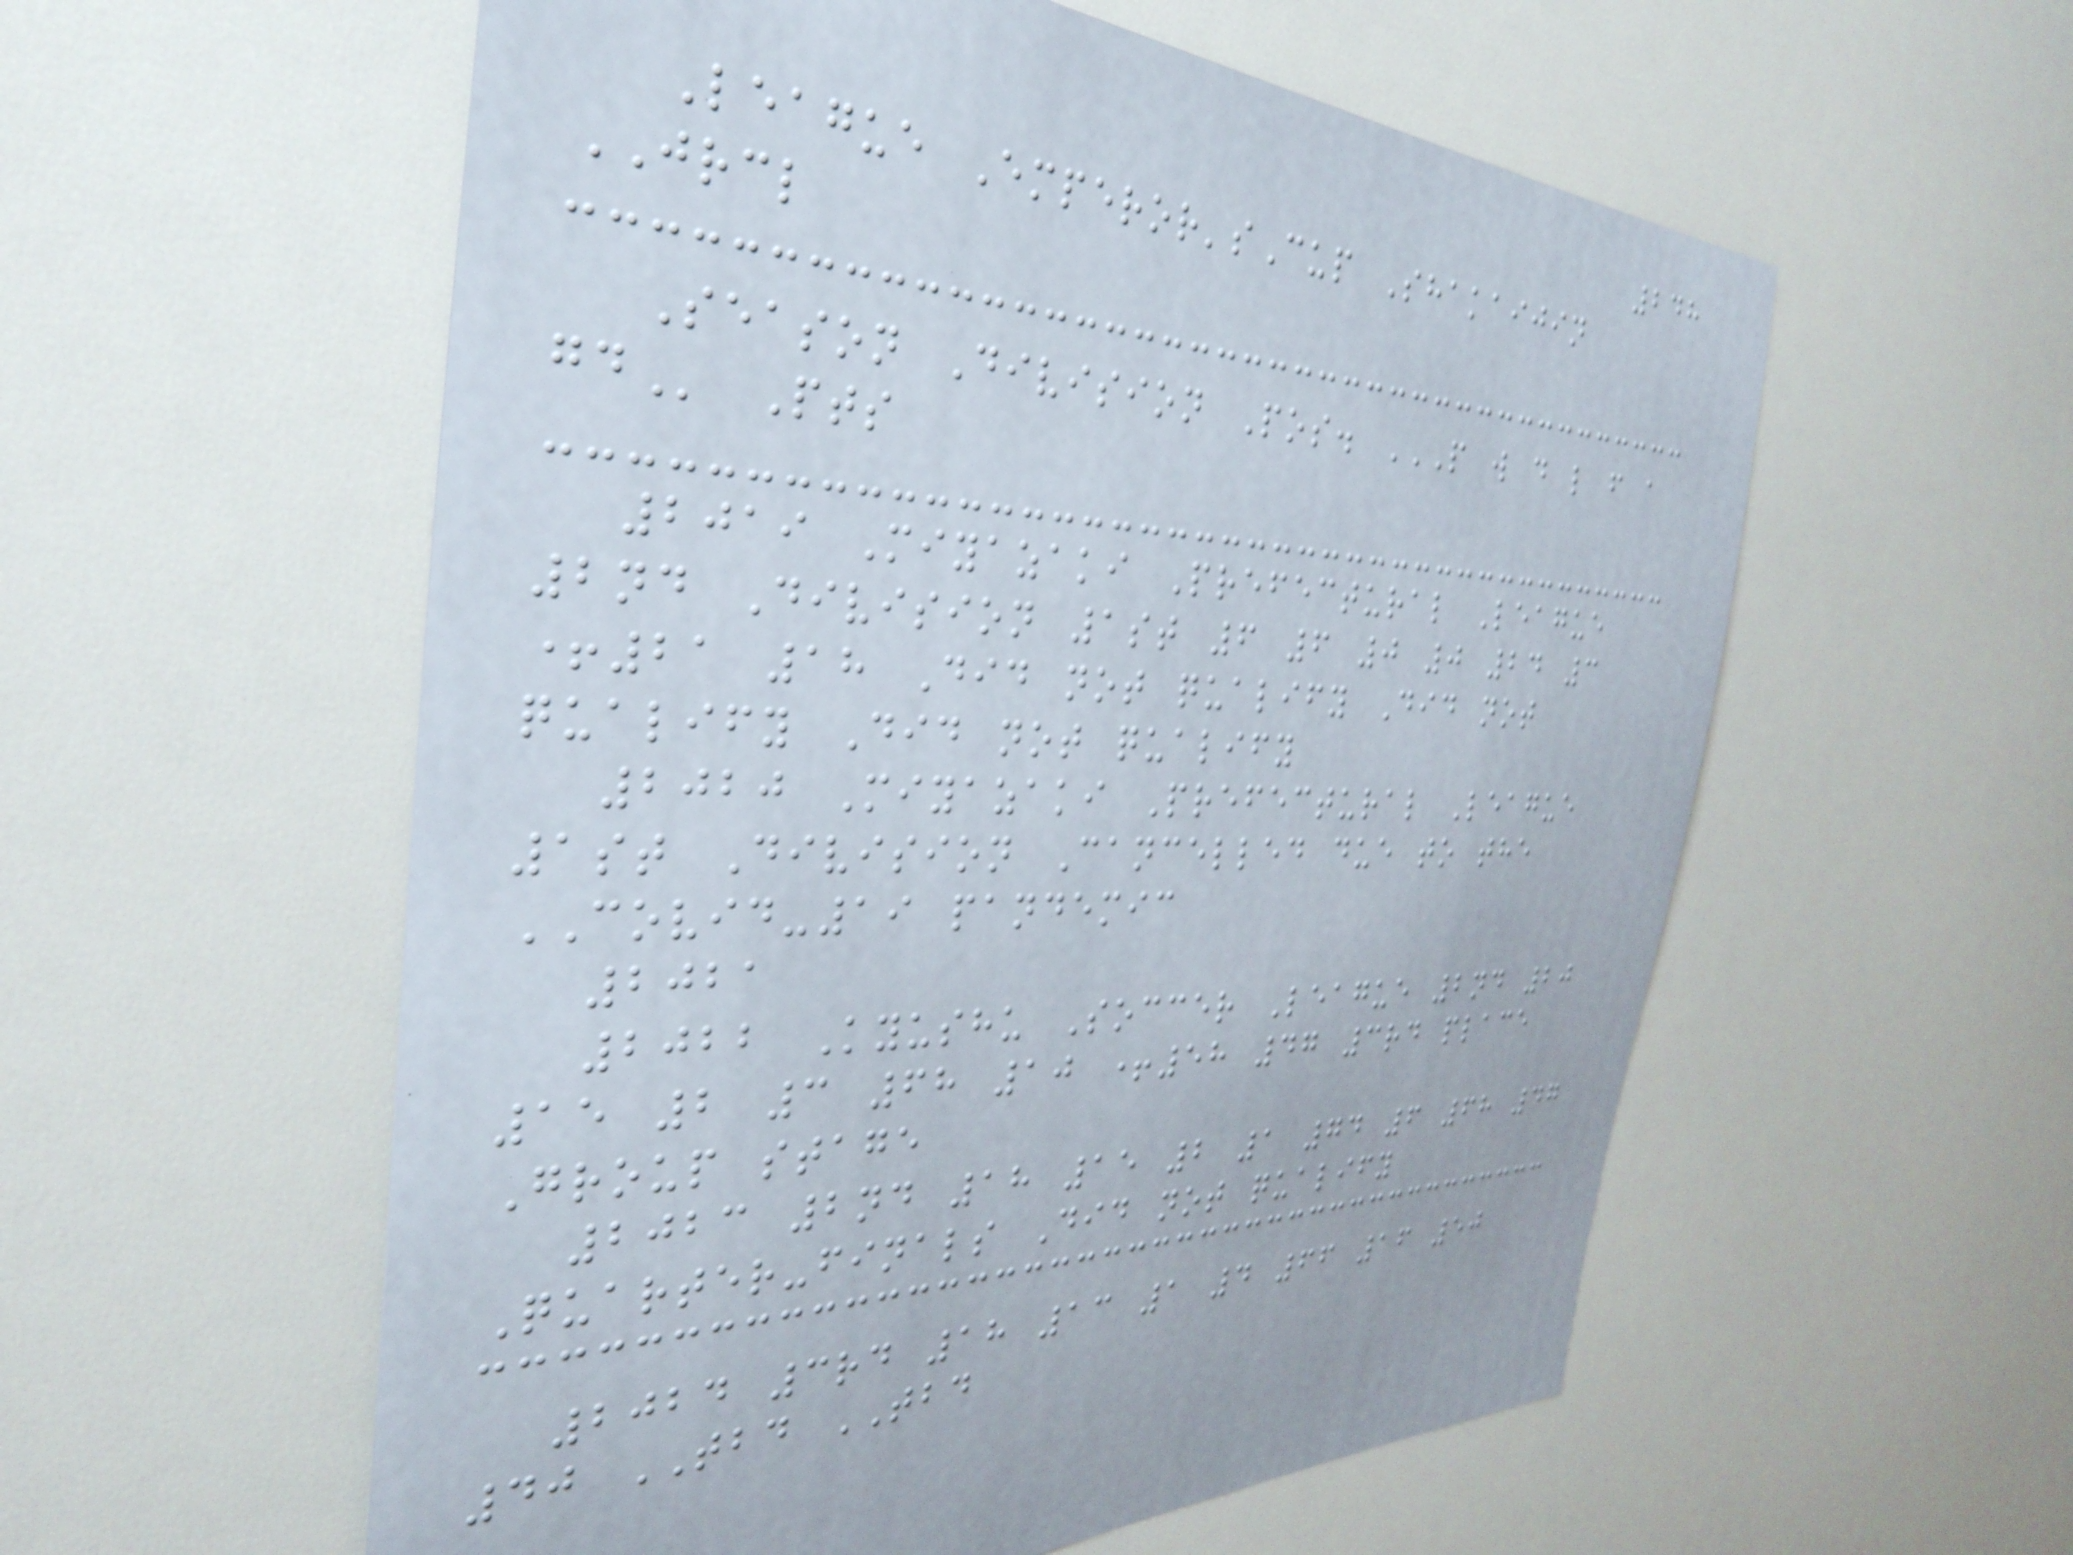248
League Emperor'sCup Shakaijin
JRCL
Season Division Pos. P W D L F A
GD Pts
2019 Miyazaki Prefectural League
2nd Division 1st 6 6 0 0 24 3
+21 18 Did not qualify Did not
qualify Did not qualify
2020 Miyazaki Prefectural League
1st Division Cancelled due to the
COVID-19 pandemic
2021
2022 Kyushu Soccer League 2nd 20
15 2 3 68 10 +58 47 3rd place
Group stage
2023 2nd 18 15 2 1 74 6 68 47
Quarter-finals Did not qualify
2024 3rd 18 13 1 4 66 16 50
40 TBD TBD
